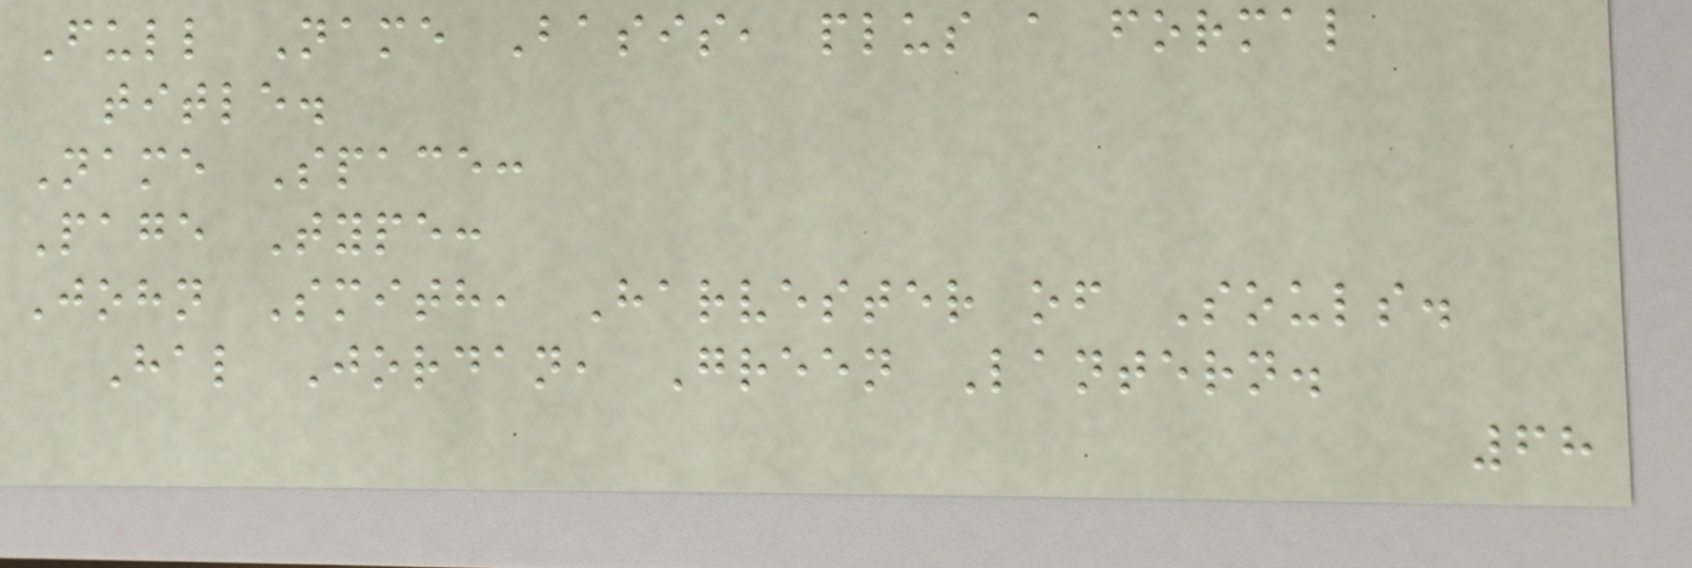Full Name Basis, plus a formal
title.
Name Space:
Page Type:
John Smith, Harvester of Souls.
Hal Jordan, Green Lantern.
68
